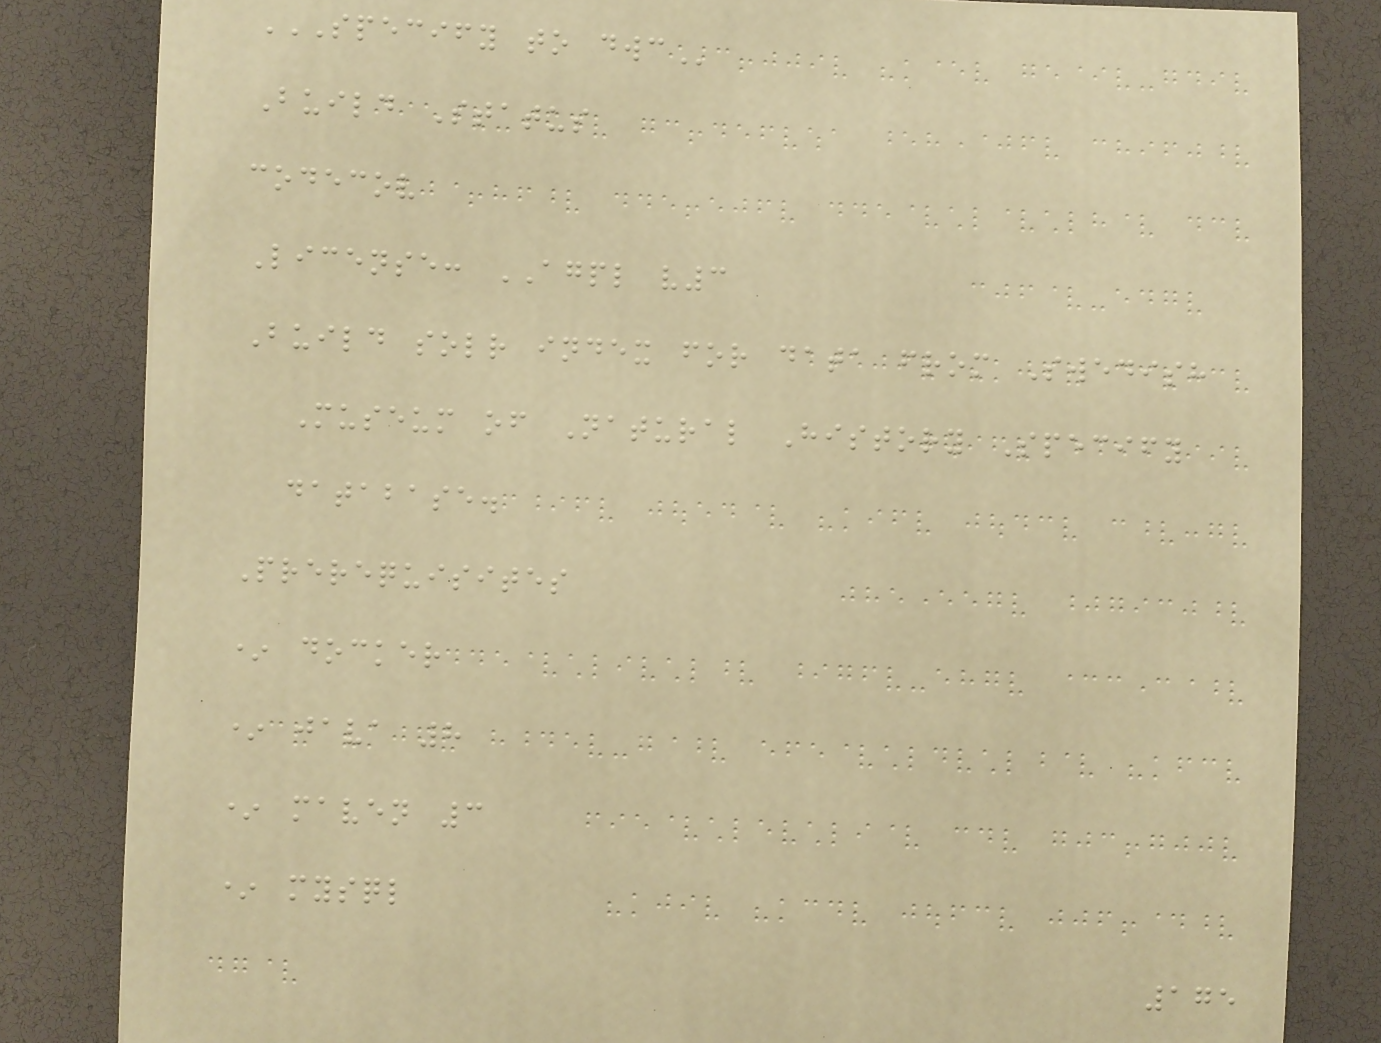SPECIFY TO DWC
Build Status
codecov
License: AGPL v3
Build solr index for data from Swedish
Museum of Natural History Specify
database.
Prerequisites
* docker
* java 8
* maven 3
* mysql
175
